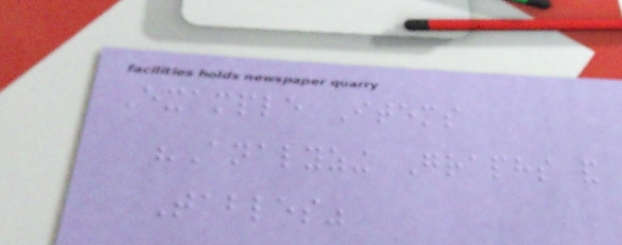Example Items
"Analyzing Graphs and
Tables"
